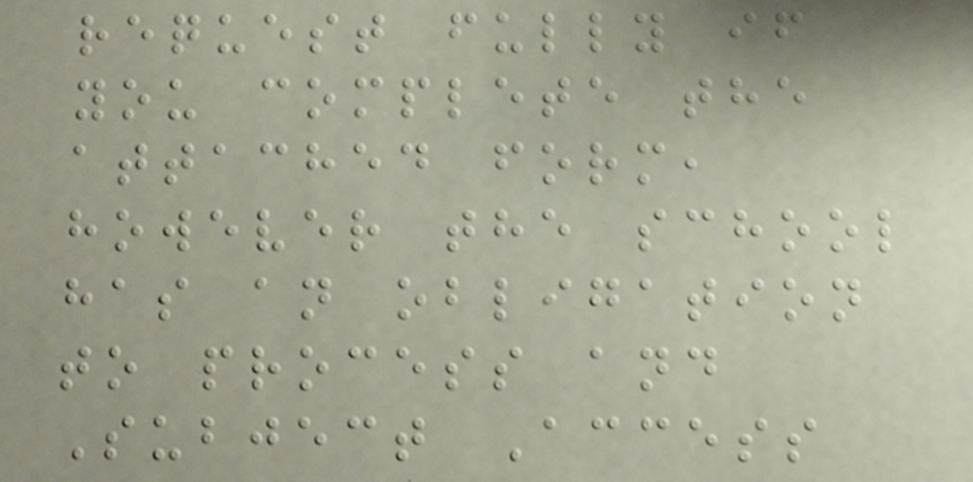request fully if
you complete the
attached form,
however the school
has an obligation
to process and
Subject Access
